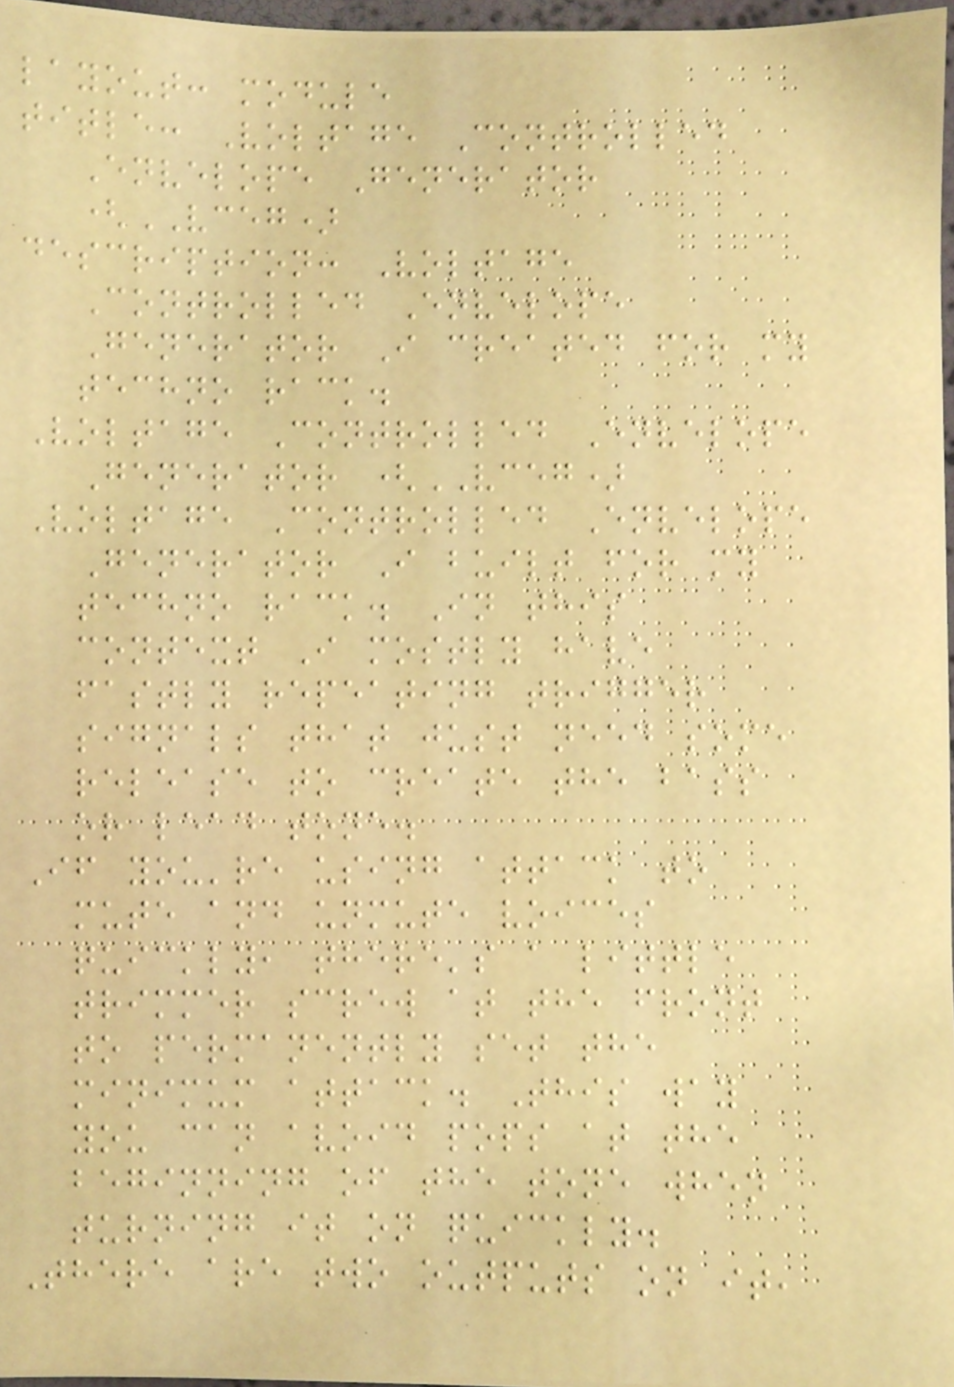layout: module
title: Voltage Controlled
Envelope Generator
(VCEG)
description: Voltage
Controlled Envelope
Generator I created for my
techno rack.
Voltage Controlled Envelope
Generator (VCEG)
Voltage Controlled Envelope
Generator I built for my
techno rack. In this
context I mostly have
fastly repeating trigger
signals that just need some
release to create the bass
or lead tone.
If you're using attack to
mute and unmute voices
quickly, there's a little
trimmer screw at the front
to permanently set the
minimum attack. This way
you can avoid pops at the
beginning of the tone when
turning it on quickly.
There are two outputs on it,
